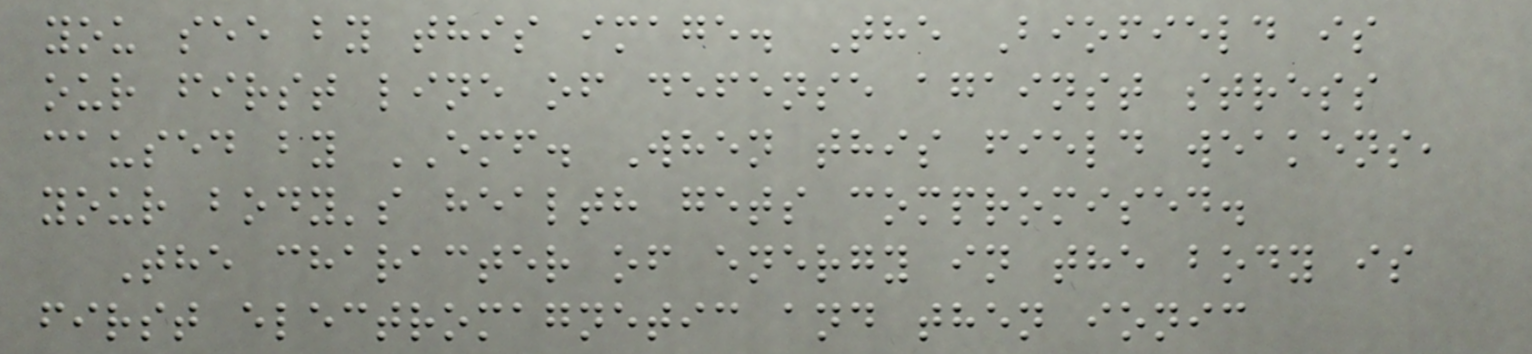you see by this image. The Biofield is
our first line of defense against stress
caused by EMF. When this field weakens,
your body's health gets compromised.
The character of energy in the body is
first electromagnetic and then ionic
